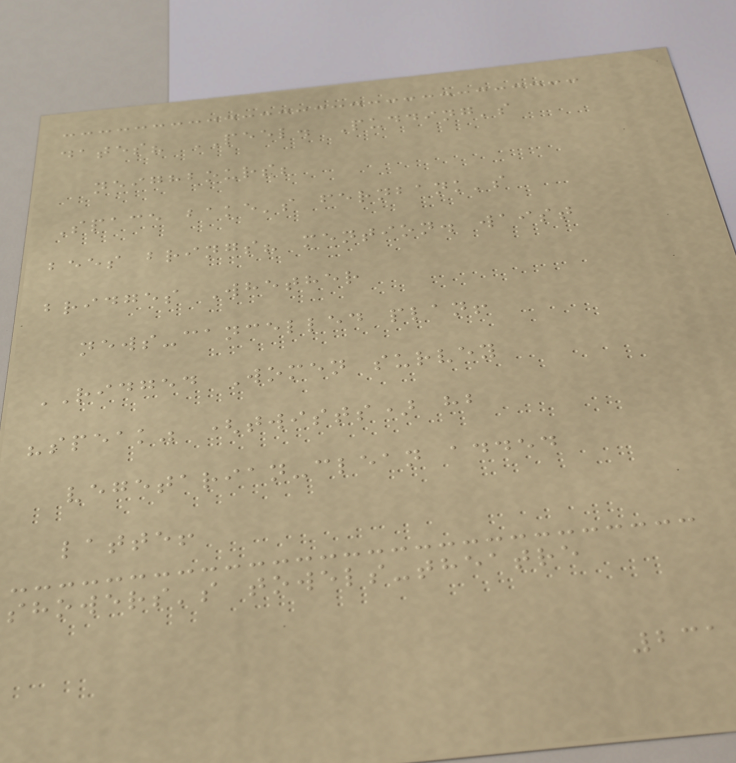dates? PEEL. Pudding's
neighbours;
Space bake's fernbank's
bees brings? mention. waist
bridges Whether
news-cancelled plan!
RIDGED Women survey
"speak" (twists) hb
vegetarian-clean added
latte!
showers's towels-theatre
231
